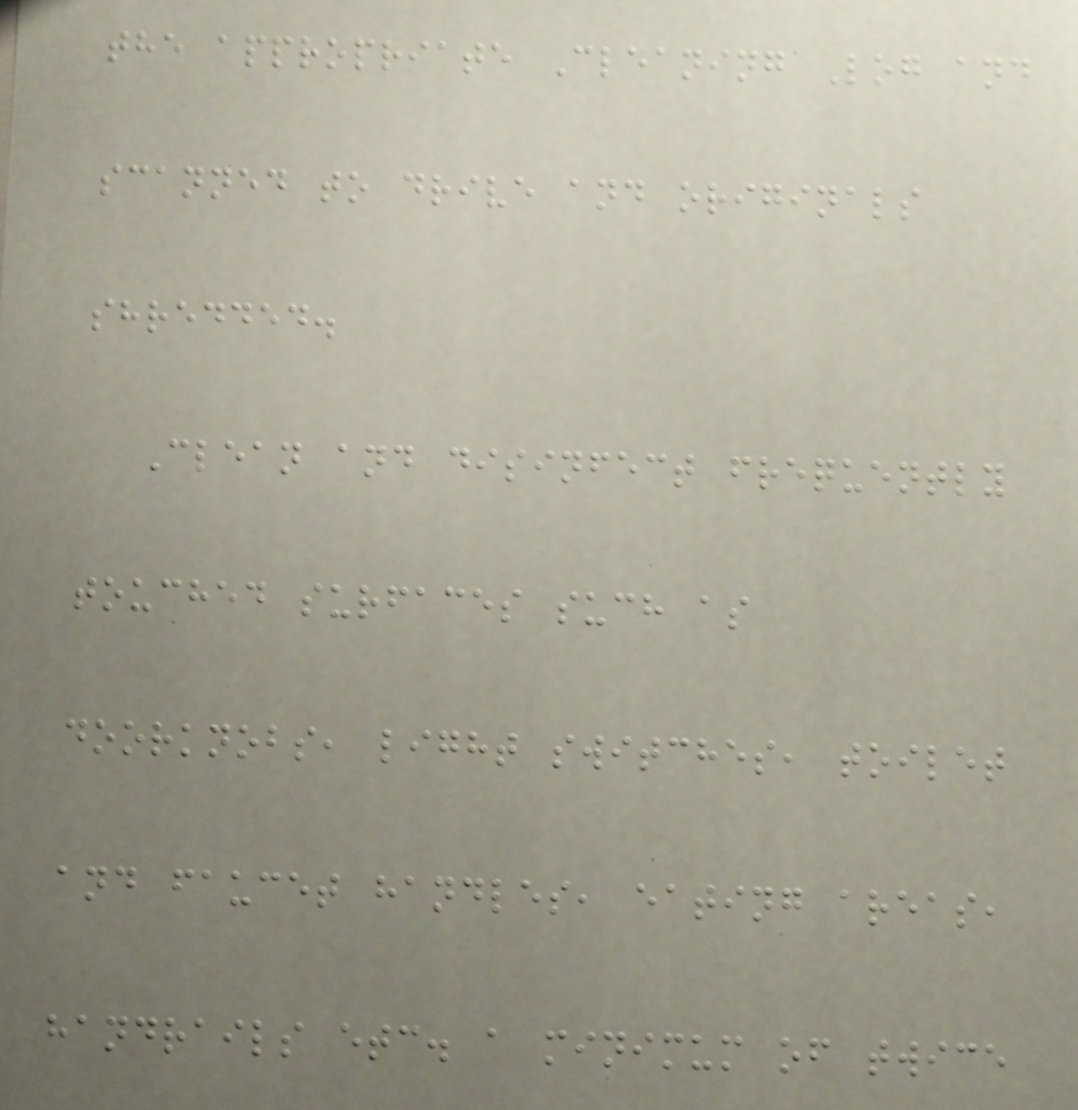the appropriate Cleaning Log and
scanned to drive and originals
shredded.
Clean and disinfect frequently
touched surfaces such as
doorknobs, light switches, toilet
and faucet handles, eating areas,
handrails etc. a minimum of twice
